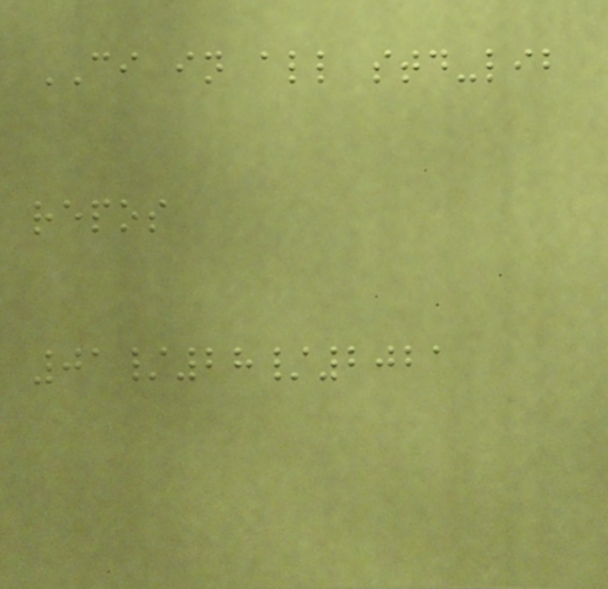CI in all std-lib
repos
01/28/2021
